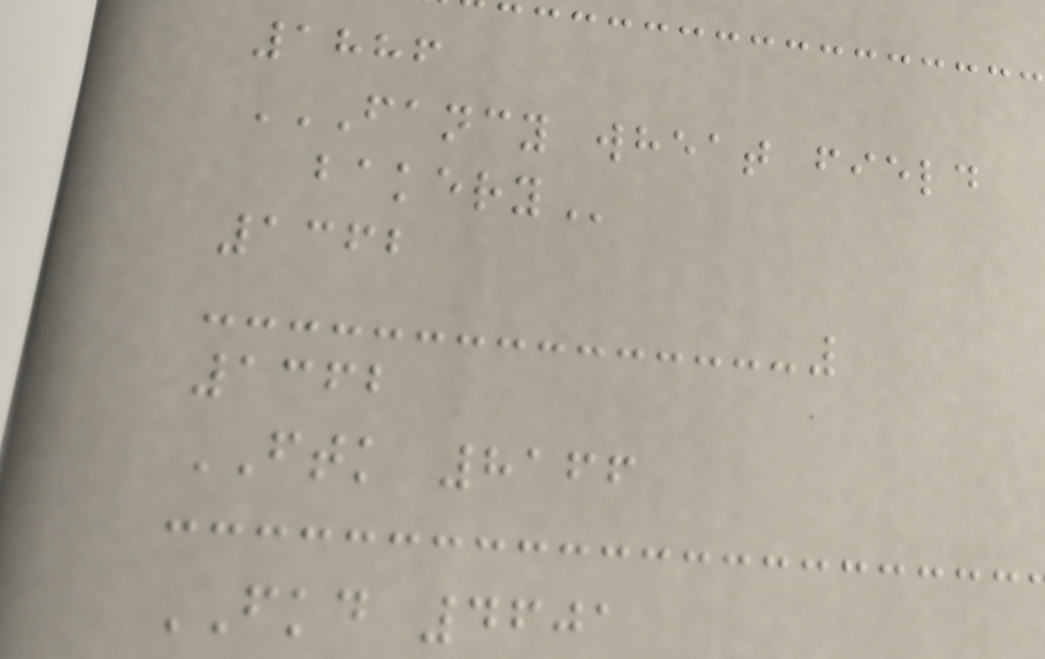1886
FANCY WHEAT FIELD
BAKERY
1362
1362
FTK 8166
FKD 4601
